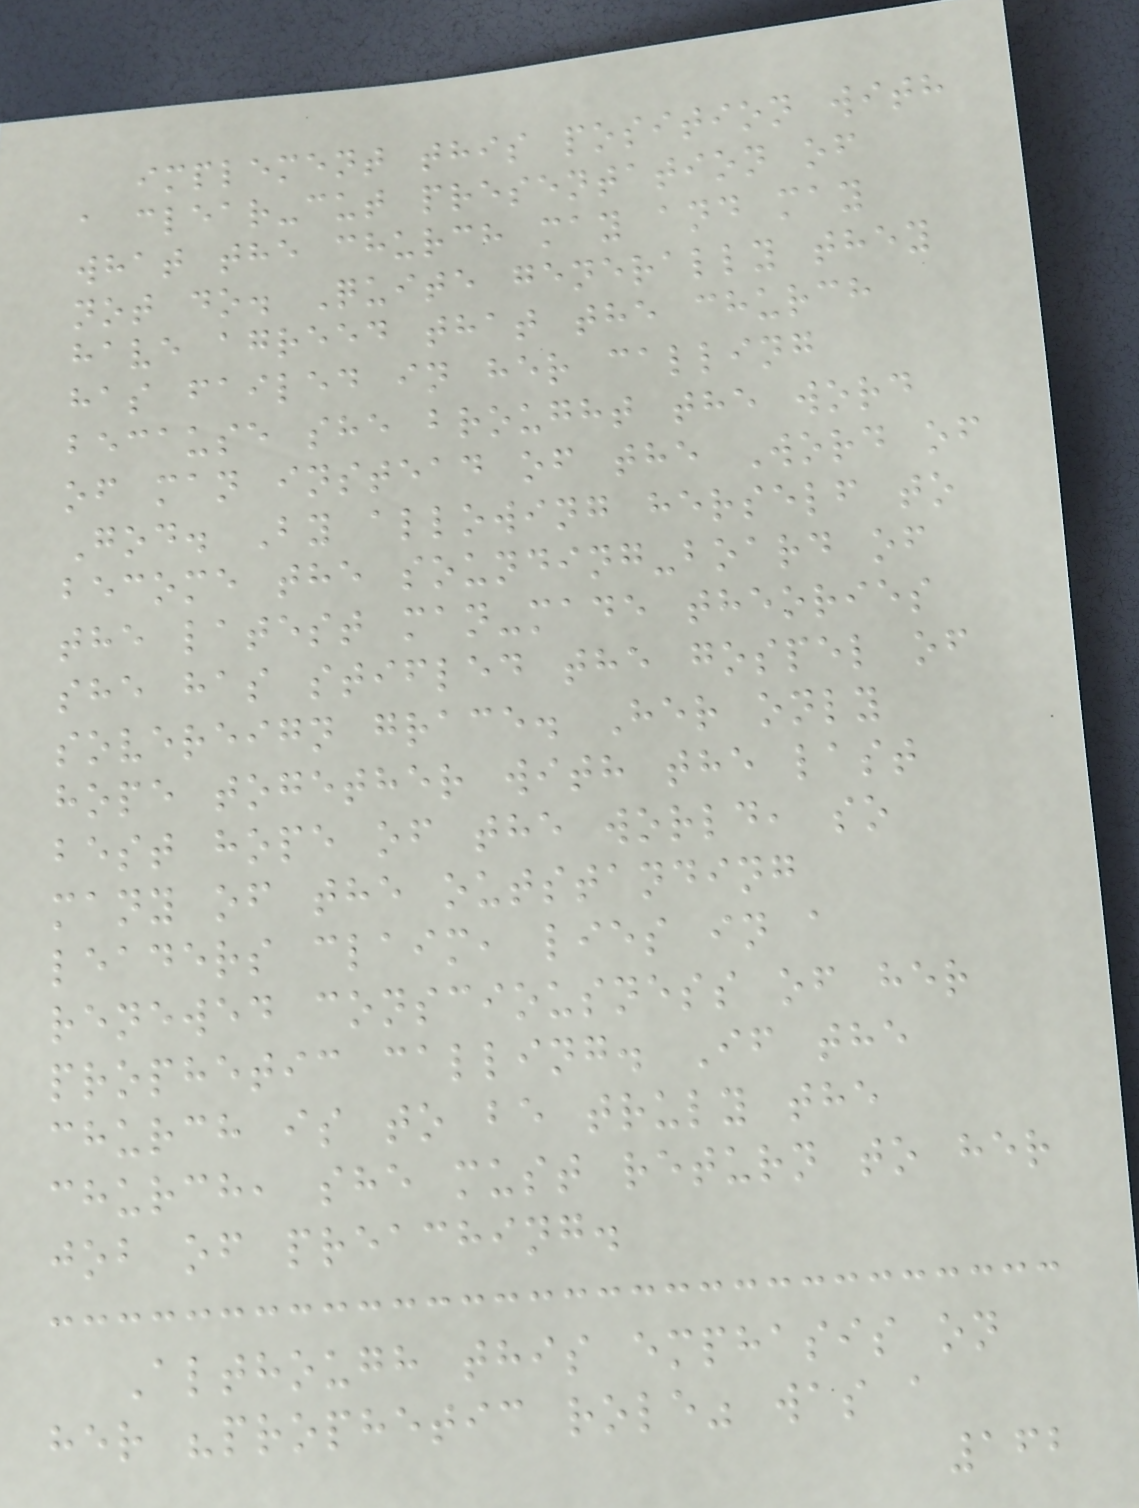implement this position with
a clear-cut presentation of
what the church may and may
not do. Quite generally they
have agreed that the church
has failed in her calling
because she brought the word
of man instead of the Word of
God. By allowing herself to
become the sounding-board of
the latest man-made theories
she has stifled the gospel of
sovereign grace. Her only
hope together with the last
best hope of the world, so
many of the outstanding
leaders claim, lies in a
renewed consciousness of her
prophetic calling. If the
church is to be truly the
church, she must return to her
job of preaching.
Although this emphasis on
her "prophetic role" was a
162
